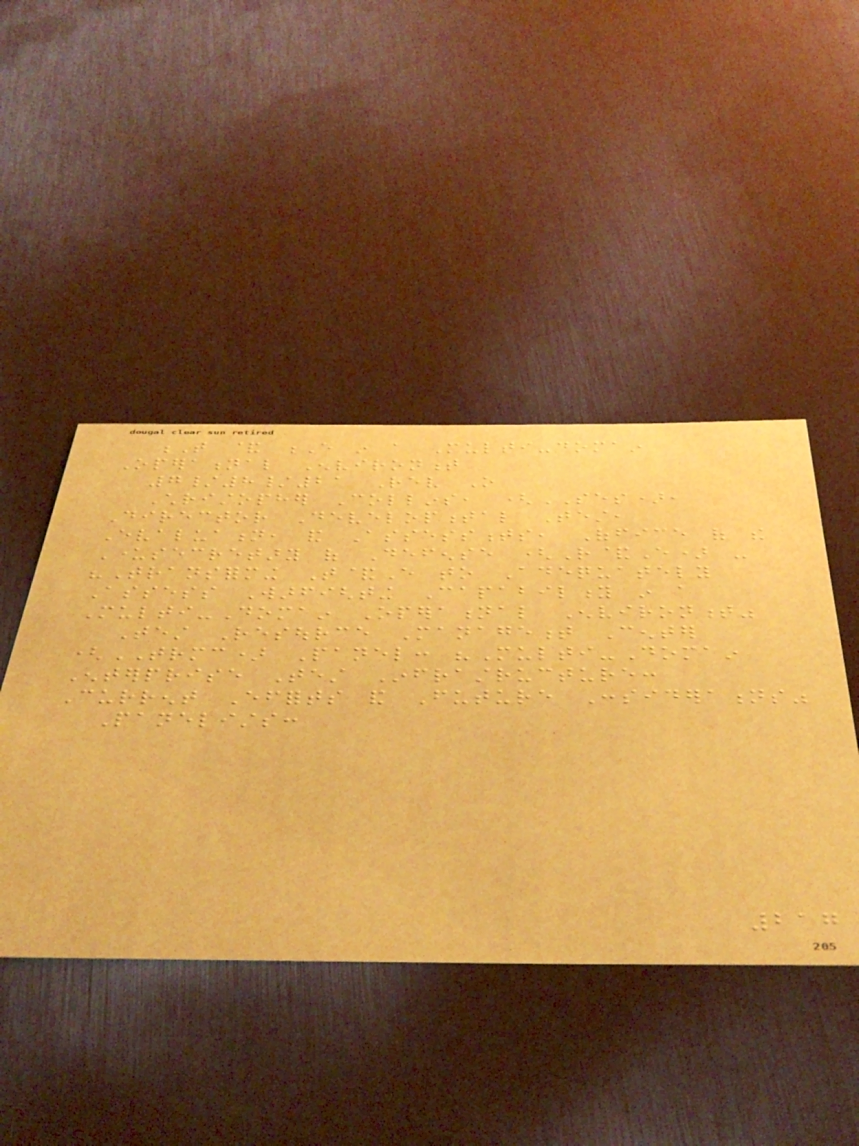T & E in a Multi-domain
Operational Environment
7/8/21 Rev O
Christopher Collins, (SES),
Director Developmental Test,
Evaluation, and Assessments, Office of the
Undersecretary of Defense (R&E) -
"Transforming T&E to Adequately
Assess Warfighting Capability in a
Multi-Domain Operational Environment"
Test Resource Management Center
(TRMC) Panel: "Multi-Domain
Enterprise Test Infrastructure:
Current Efforts and Future Considerations"
Panelists:
217
